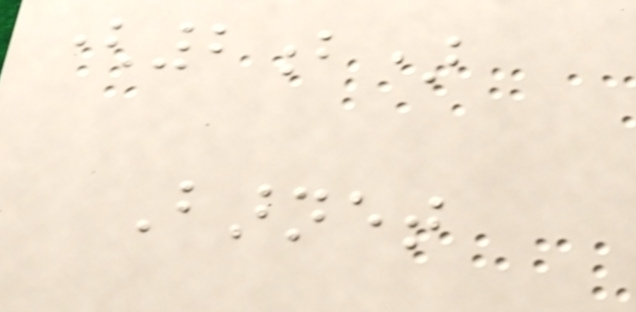(2b)
Barnet
